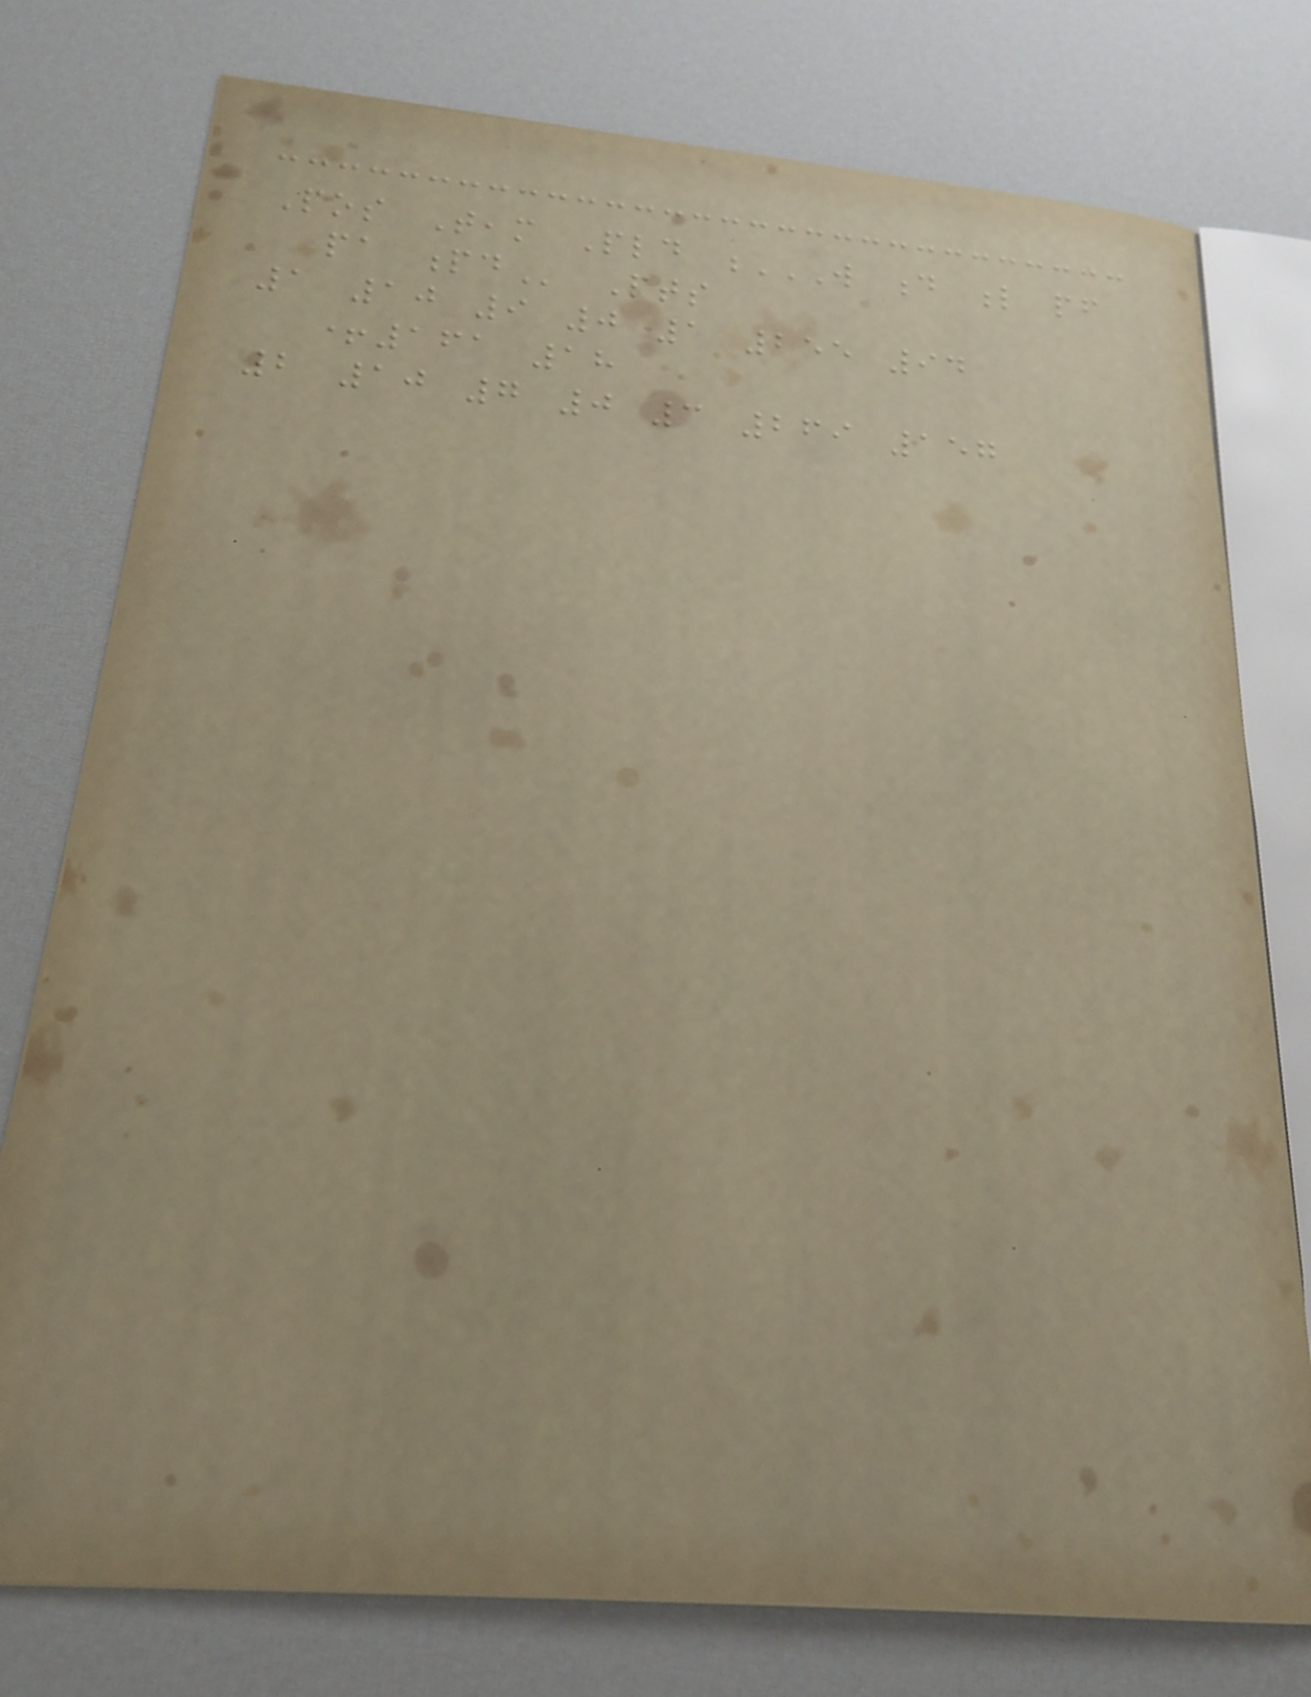Pos Team Pld W D L PF
PA PD Pts
1 10 9 0 1 255 94
+161 18
2 10 7 0 3 269 157
